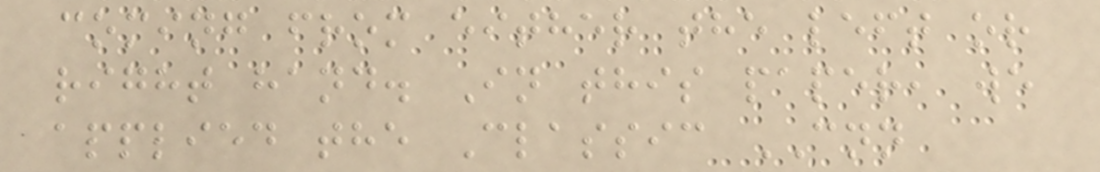coming from either the left or
right hand. In this paper, we
applied the Classic CNN
